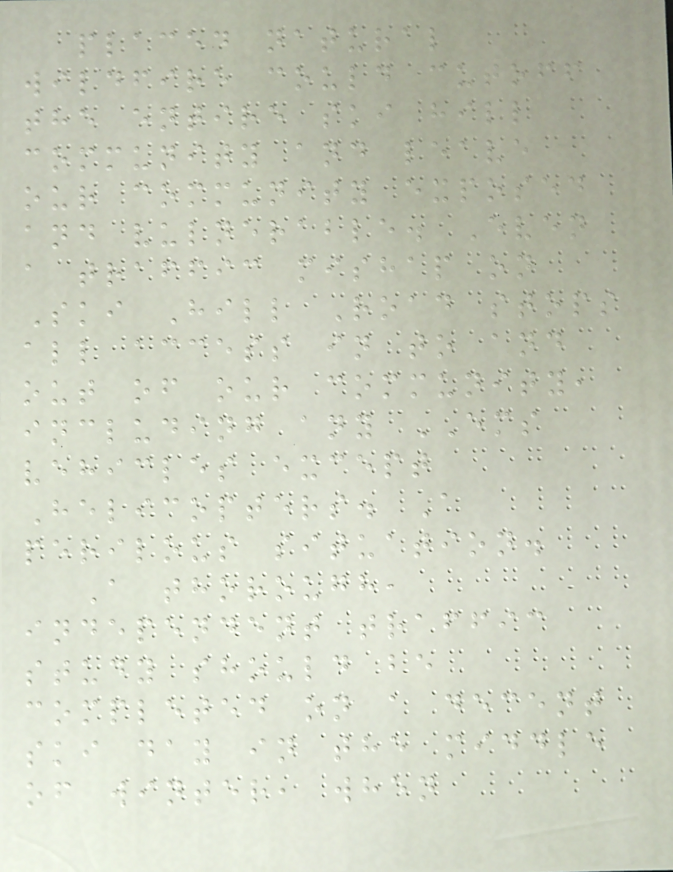placed natural
wildfire could cutoff
the entire ski hill
community and leave
our community exposed
and vulnerable. Even
a traffic mishap on
Ski Hill Road stops
all access in to and
out of our community,
including any EMS
vehicles except
Helicopters. A
perilous situation.
A thorough,
independent traffic
study should be
completed on a decent
ski day in the middle
of winter, when
